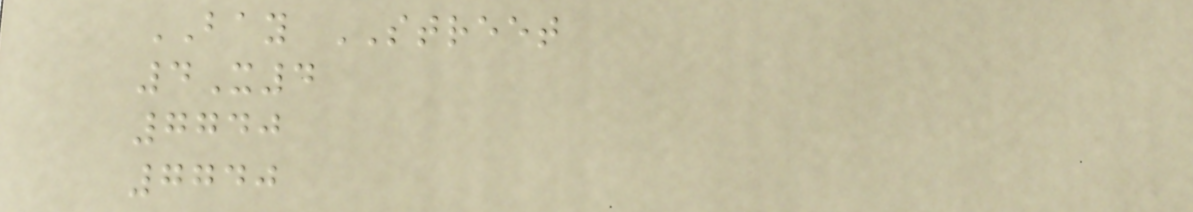BAY STREET
4X4
7740
7740
